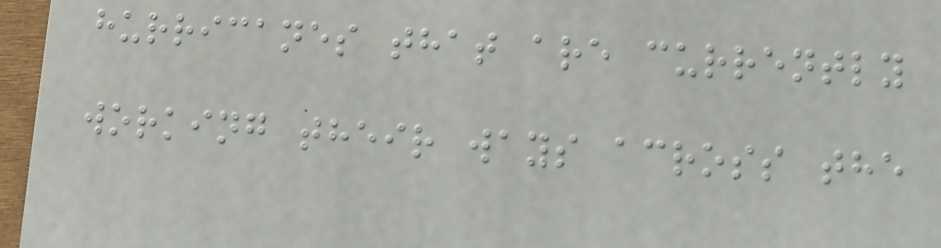hurricanes that are currently
working their ways across the
